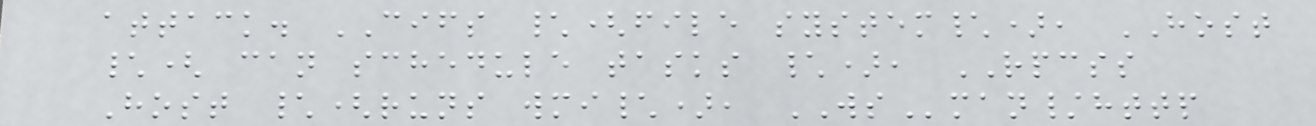attack. CIFS \(file system\), HOST
\( can schedule tasks \), RPCSS
Host \(runs wmi\), WSman/http
